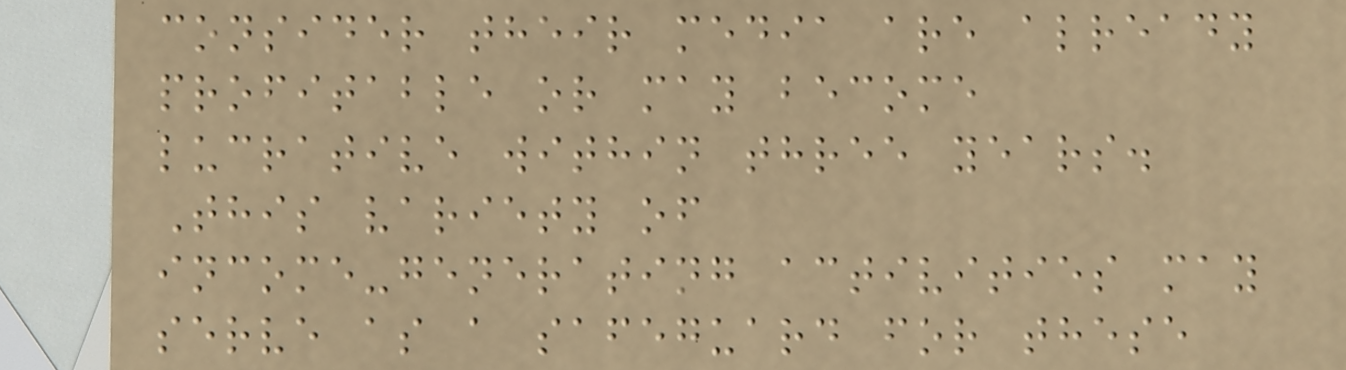consider their media are already
profitable or may become
lucrative within three years.
This variety of
income-generating activities may
serve as a safeguard for these
